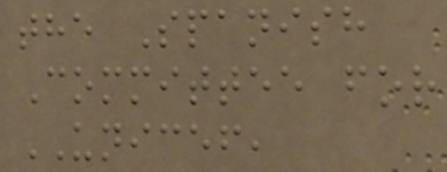the Spanish
Committee for
UNICEF,
